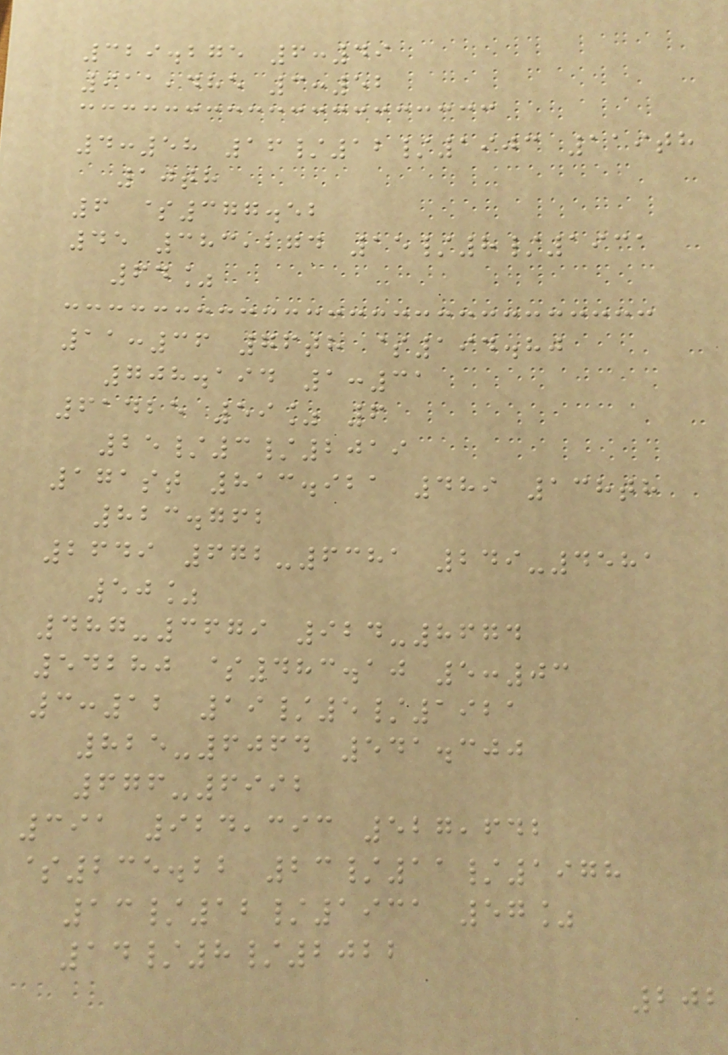329.275 6:49
911,485 3:52
4:58 16/12/1903 119th
10th
6 $377.52
45 383,274 15/8/1931
64%
11:36 76th $194.80
708.194 1:31
61425 59% 6
25/3/2019
171st 813.921 489 138th
823.762
2649 672-6381 249-4581
50%
487-3679 924-8674
54280 $483.10 5:03
3:12 19/5/1921
825-6064 541.300
676-6992
391 924,393 527,642
$235.22 23/11/1978
13/12/1931 57%
14/8/2022
202
